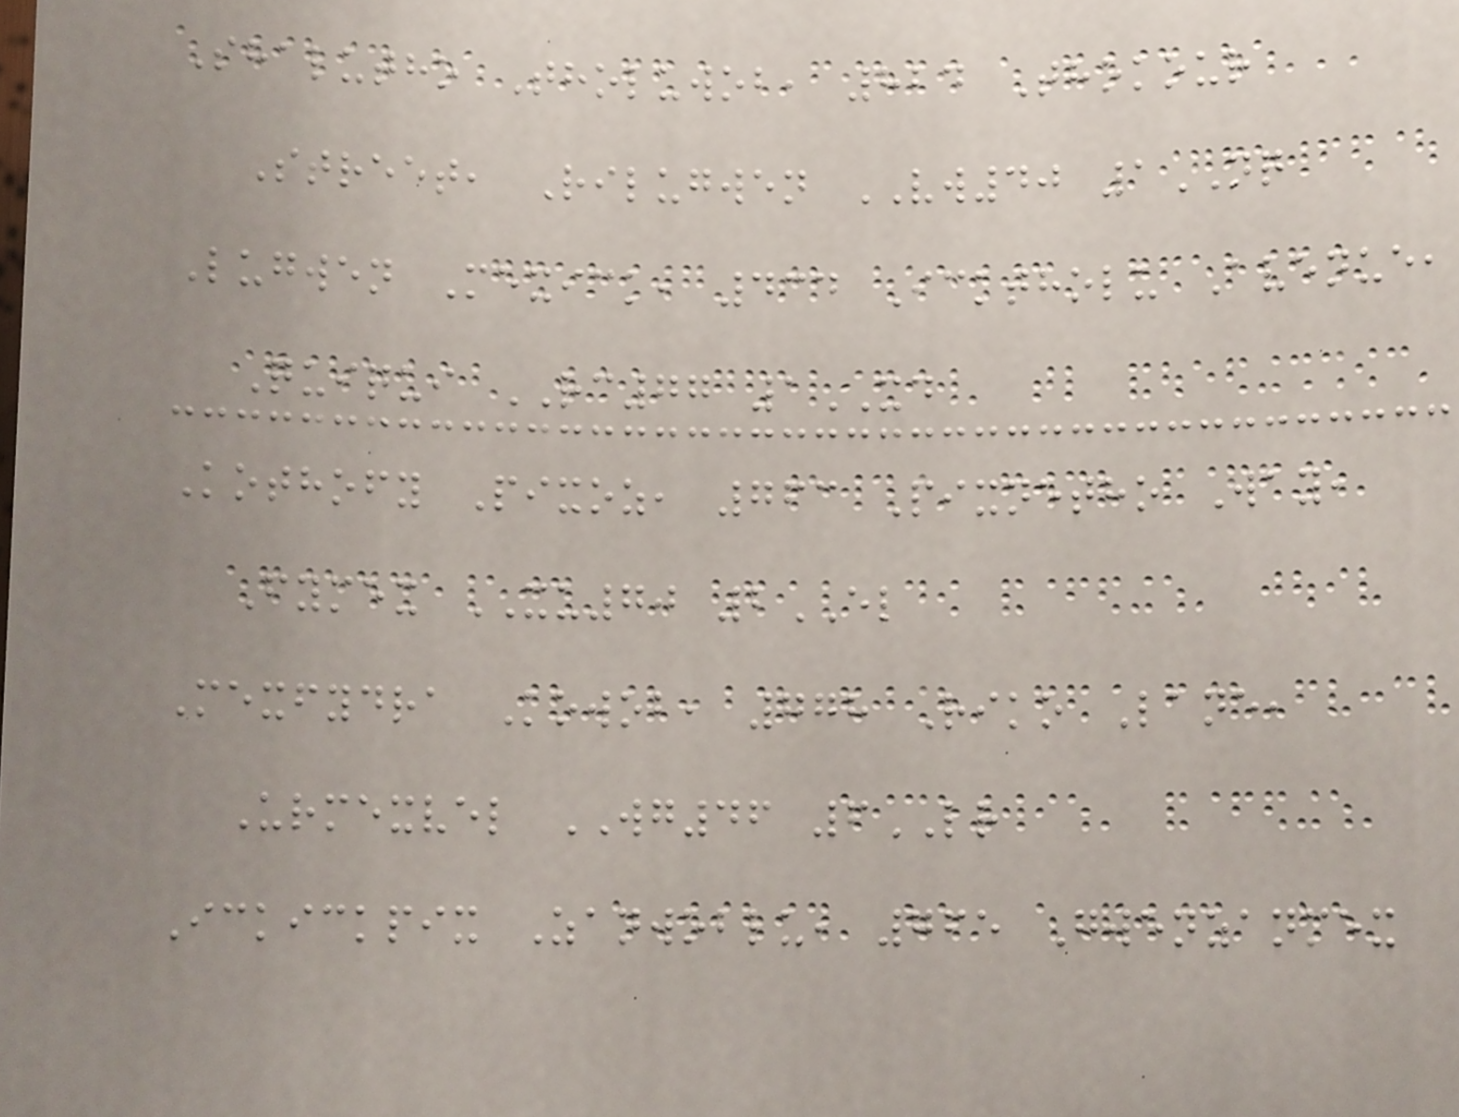Shalutho Tholuwob, 824 Thokour
Street, Rilugwen VW40 1NQ
Lugwen Mexick, 434 Icktholu Avenue,
Quiqui RC77 1XD
Kothofy Pixoz, 763 Pixnetho Way,
Fymex XU70 2EL
Mexfydra Kowob, 778 Riko Lane,
Urmexvel WG46 6LR
Ickickpix Zanwoblu, 765 Gwenzanmex
